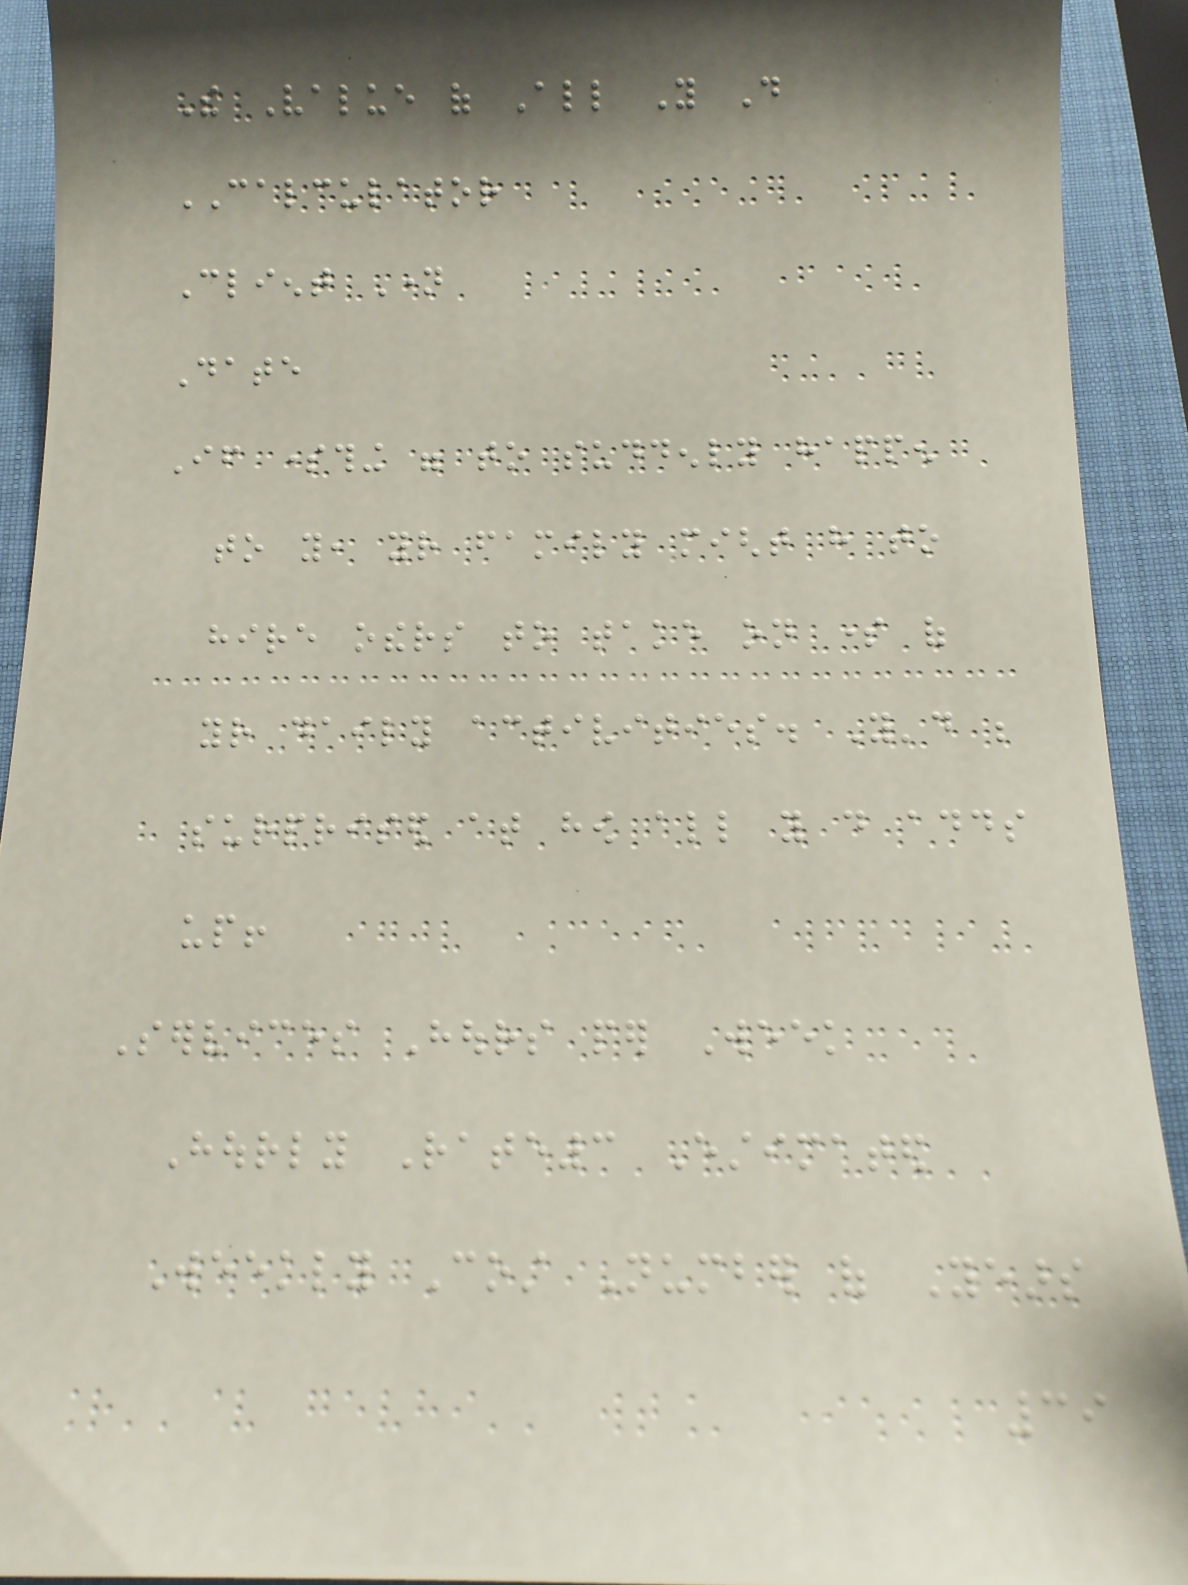The Value of All You Do
CALCULATOR
Client Name
Date
If something were to suddenly happen
to you, your family might have to
hire others to take on some of
your daily activities. You'd be
surprised at how all you do adds
up!
Services Hours per Week
Hourly Rate3 Estimated
Weekly Cost Number of Years
39
